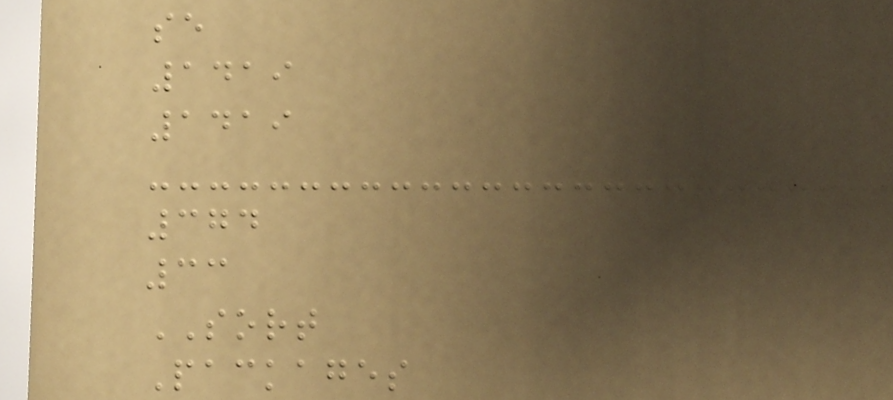se
1419
1419
374
33
SORT
Packages
